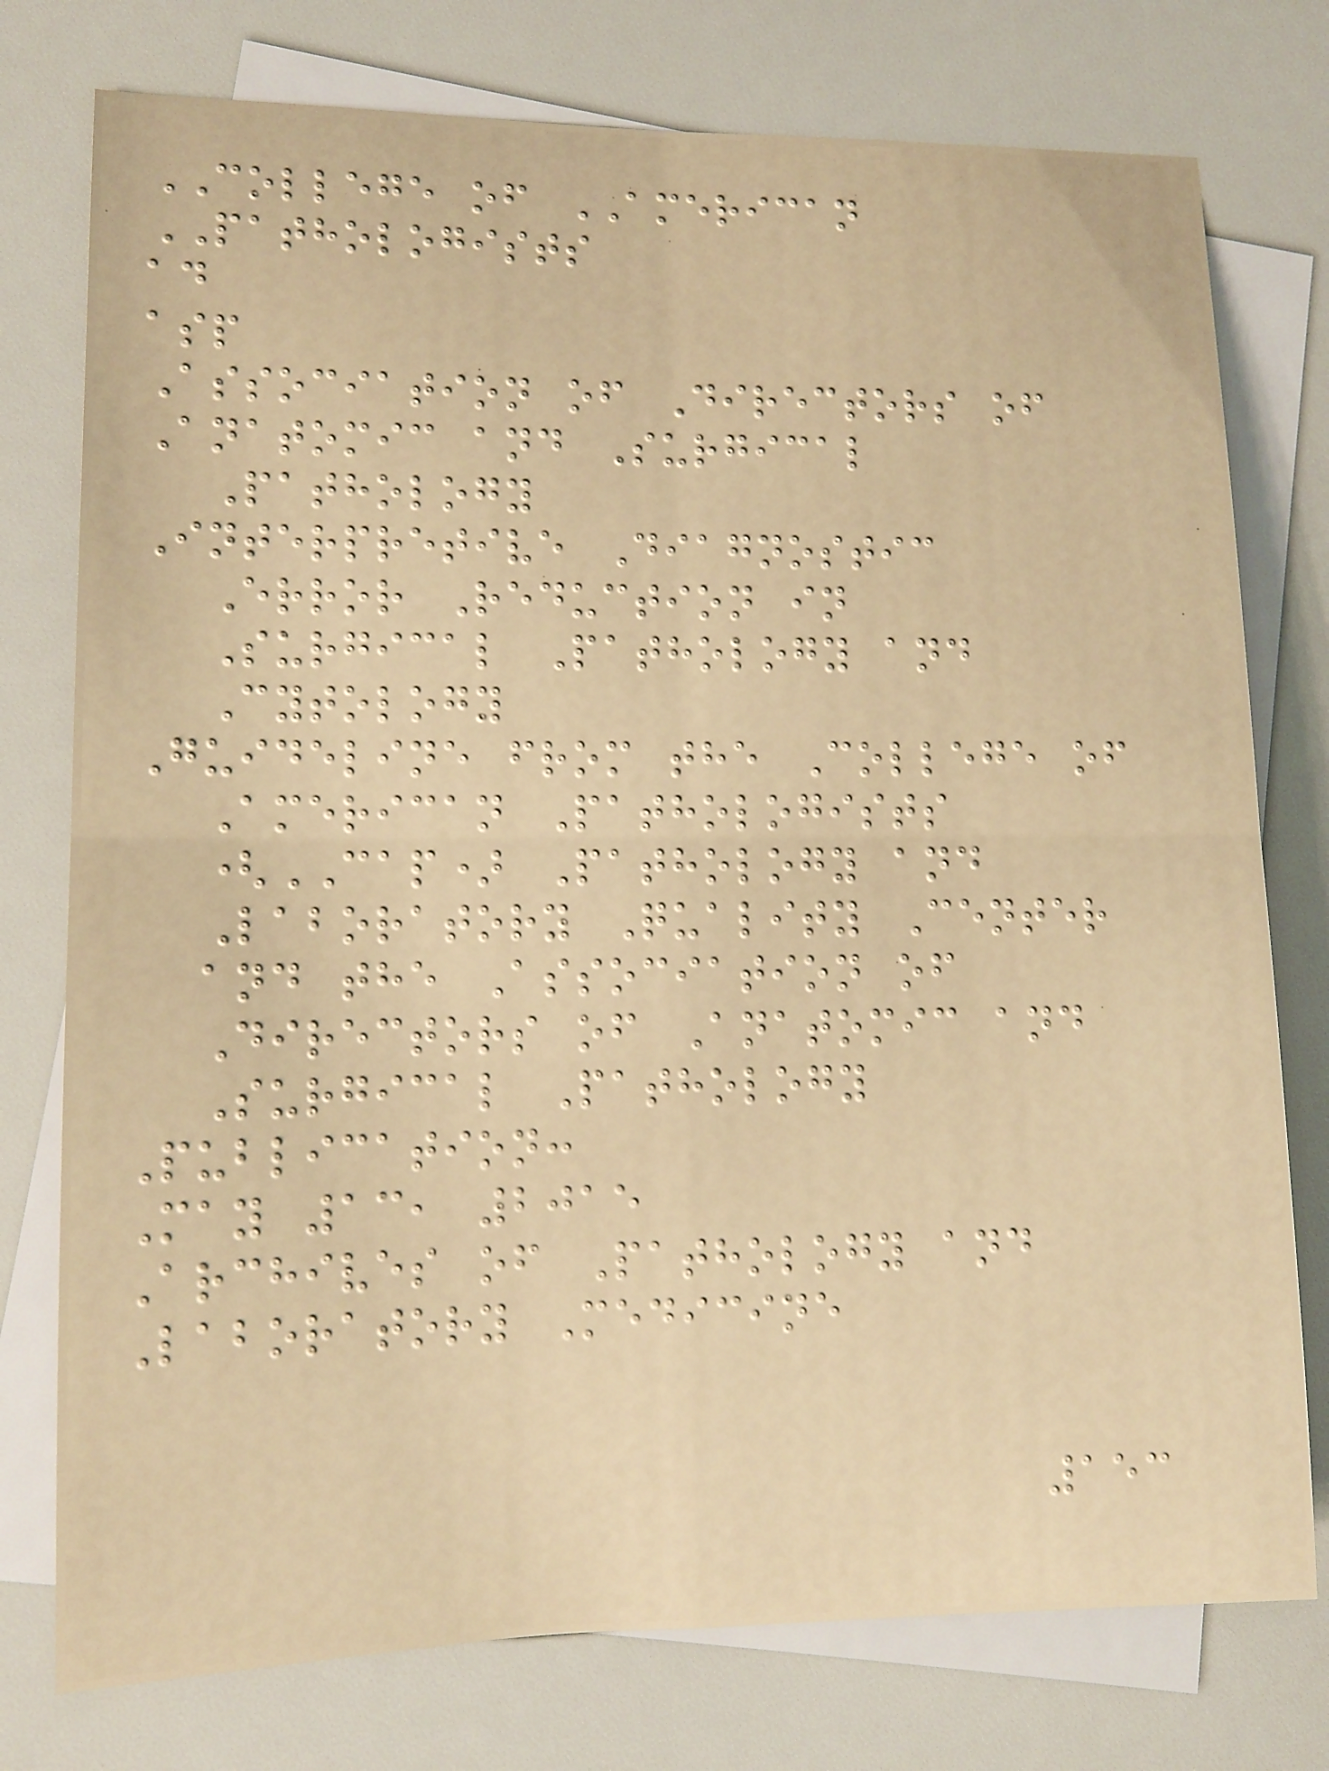COLLEGE of AMERICAN
PATHOLOGISTS
ad
asp
Association of Directors of
Anatomic and Surgical
Pathology
Interpretive Diagnostic
Error Reduction in
Surgical Pathology and
Cytology
Guideline from the College of
American Pathologists
(CAP) Pathology and
Laboratory Quality Center
and the Association of
Directors of Anatomic and
Surgical Pathology
Publication:
May 13, 2015
Archives of Pathology and
Laboratory Medicine
153
